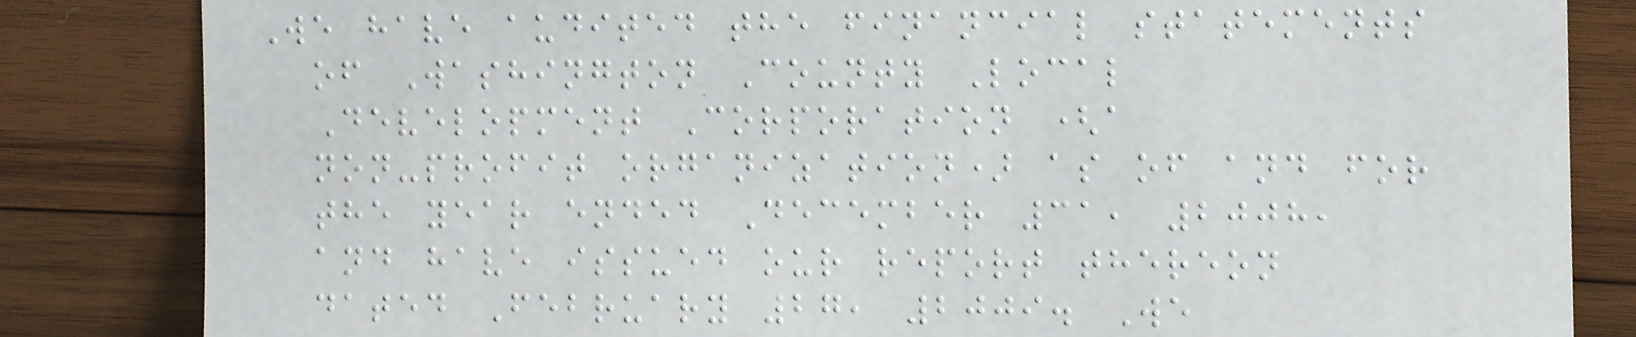We have audited the financial statements
of Washington County Local
Development Corporation (a
non-profit organization) as of and for
the year ended December 31, 2008,
and have issued our report thereon
dated February 27, 2009. We
